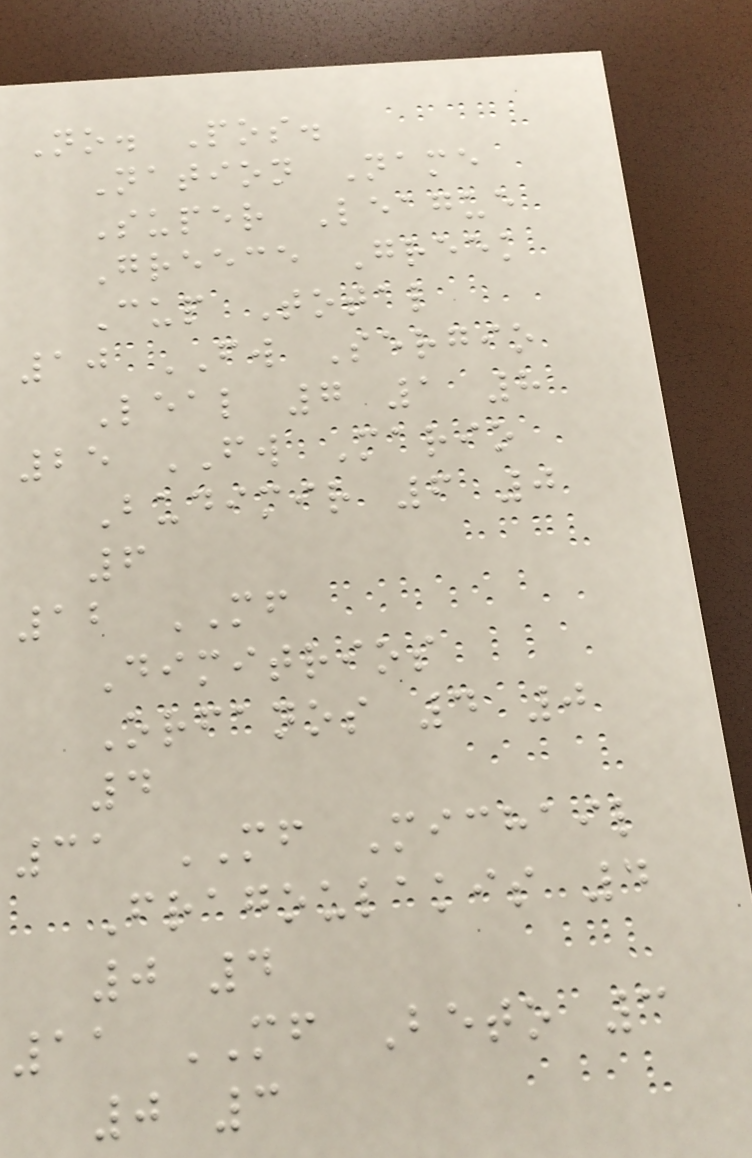No. Pos.
Nation Name
Super League
Greece Greek
Cup Total
10 FW Sergio
Leal 7 1 8
25 FW Mario
Budimir 6 0
6
12 MF
Dimitrios
Orfanos 4 0
4
31 MF Michail
Fragoulakis 4
0 4
11 MF Beto 3
0 3
